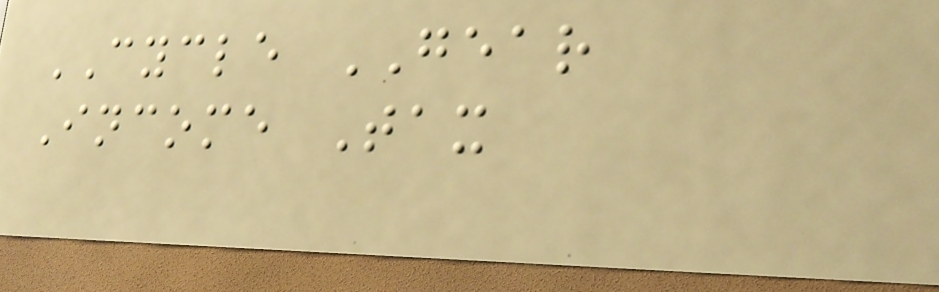CYCLE GEAR
Income Tax
